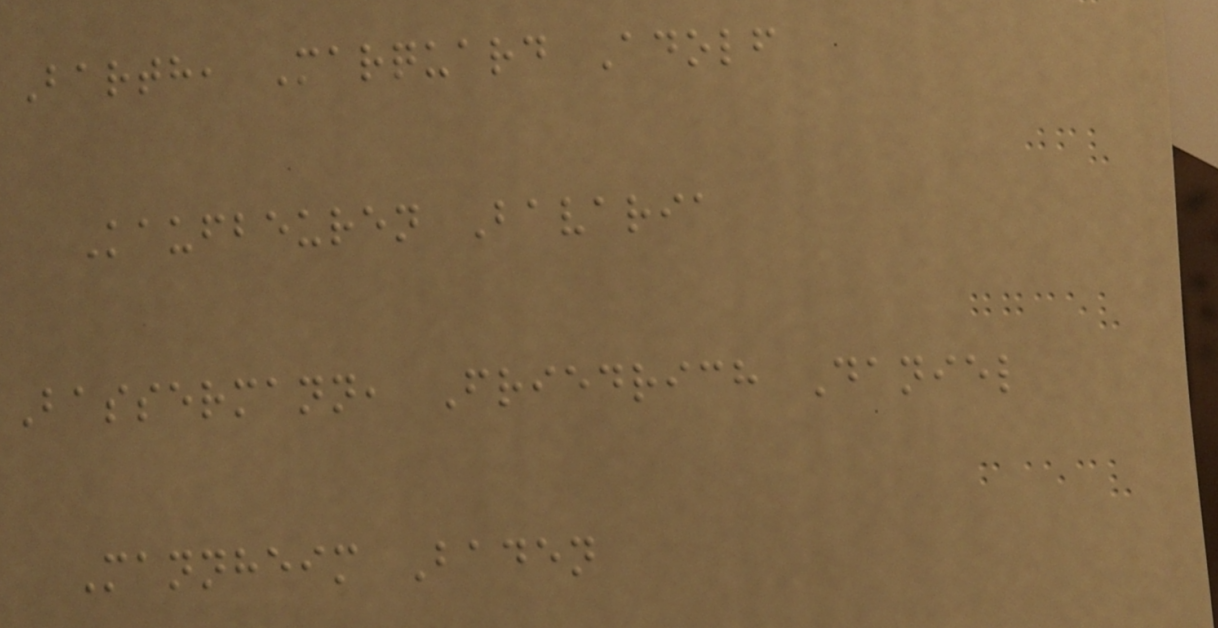Barth, Marquard Adolf
Kaufbeuren Bavaria
Bassermann, Friedrich Daniel
Mannheim Baden
